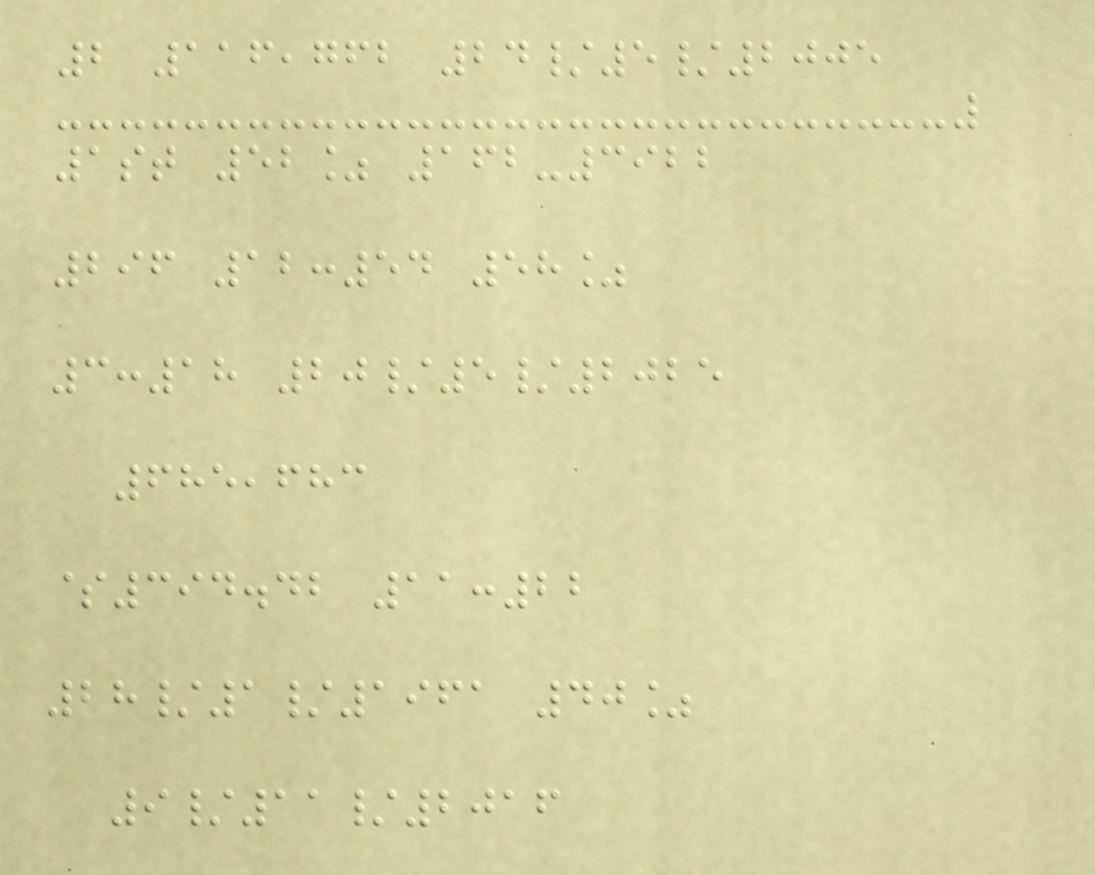2 116,762 24/5/2005
1st 52% 162-3922
296 12:54 58%
3:18 20/5/2025
685,683
$394.42 11:22
28/1/1961 40%
9/11/2016
